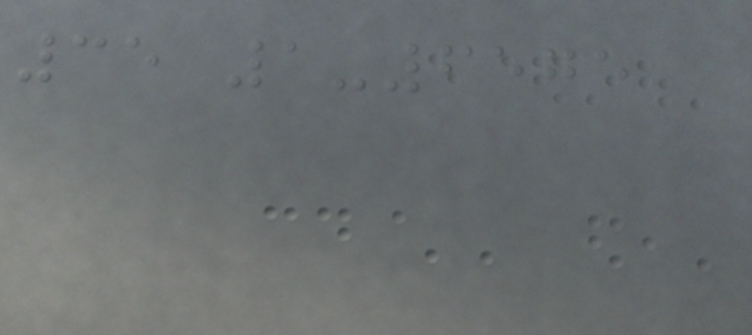35 1-6575
